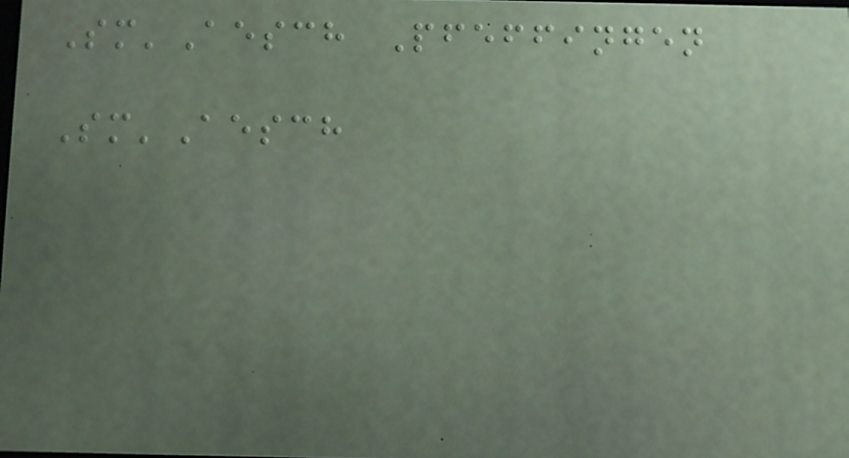Sm'Aesch Pfeffingen
Sm'Aesch
